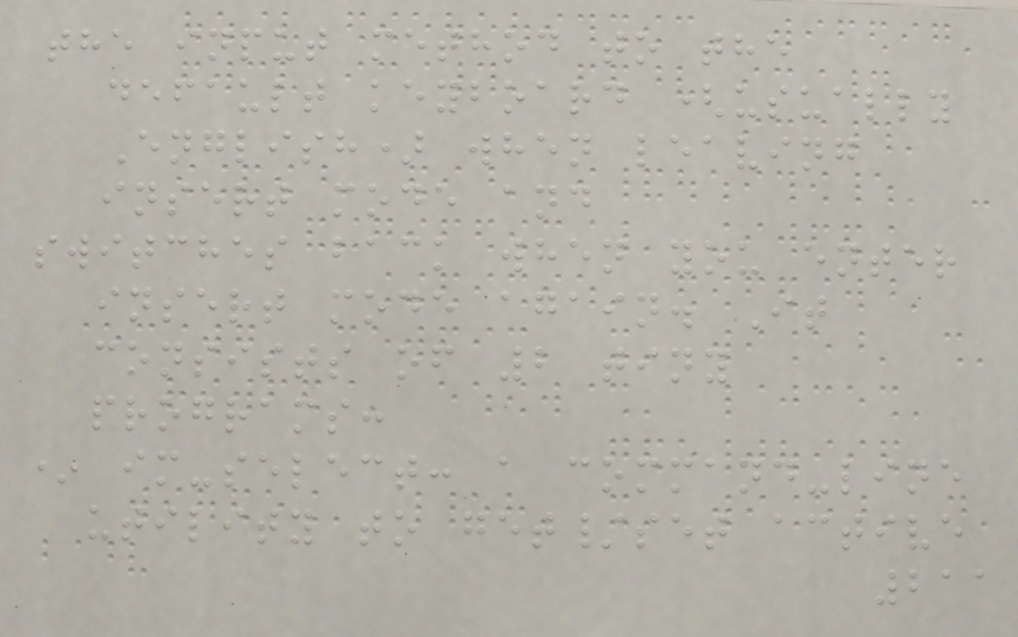the input method to the
default keyboard (usually
English) when leaving
insert mode and
switches back when you enter
insert mode again. It
consists of 2 tiny
programs:
* im-select: a command-line
utility to get/set active
211
